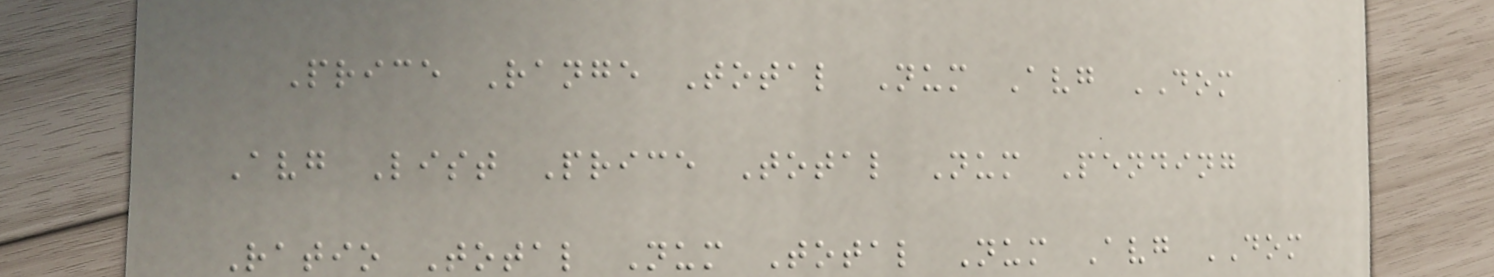Price Range Total Num Avg DOM
Avg List Price Total Num Pending
Ratio Total Num Total Num Avg DOM
